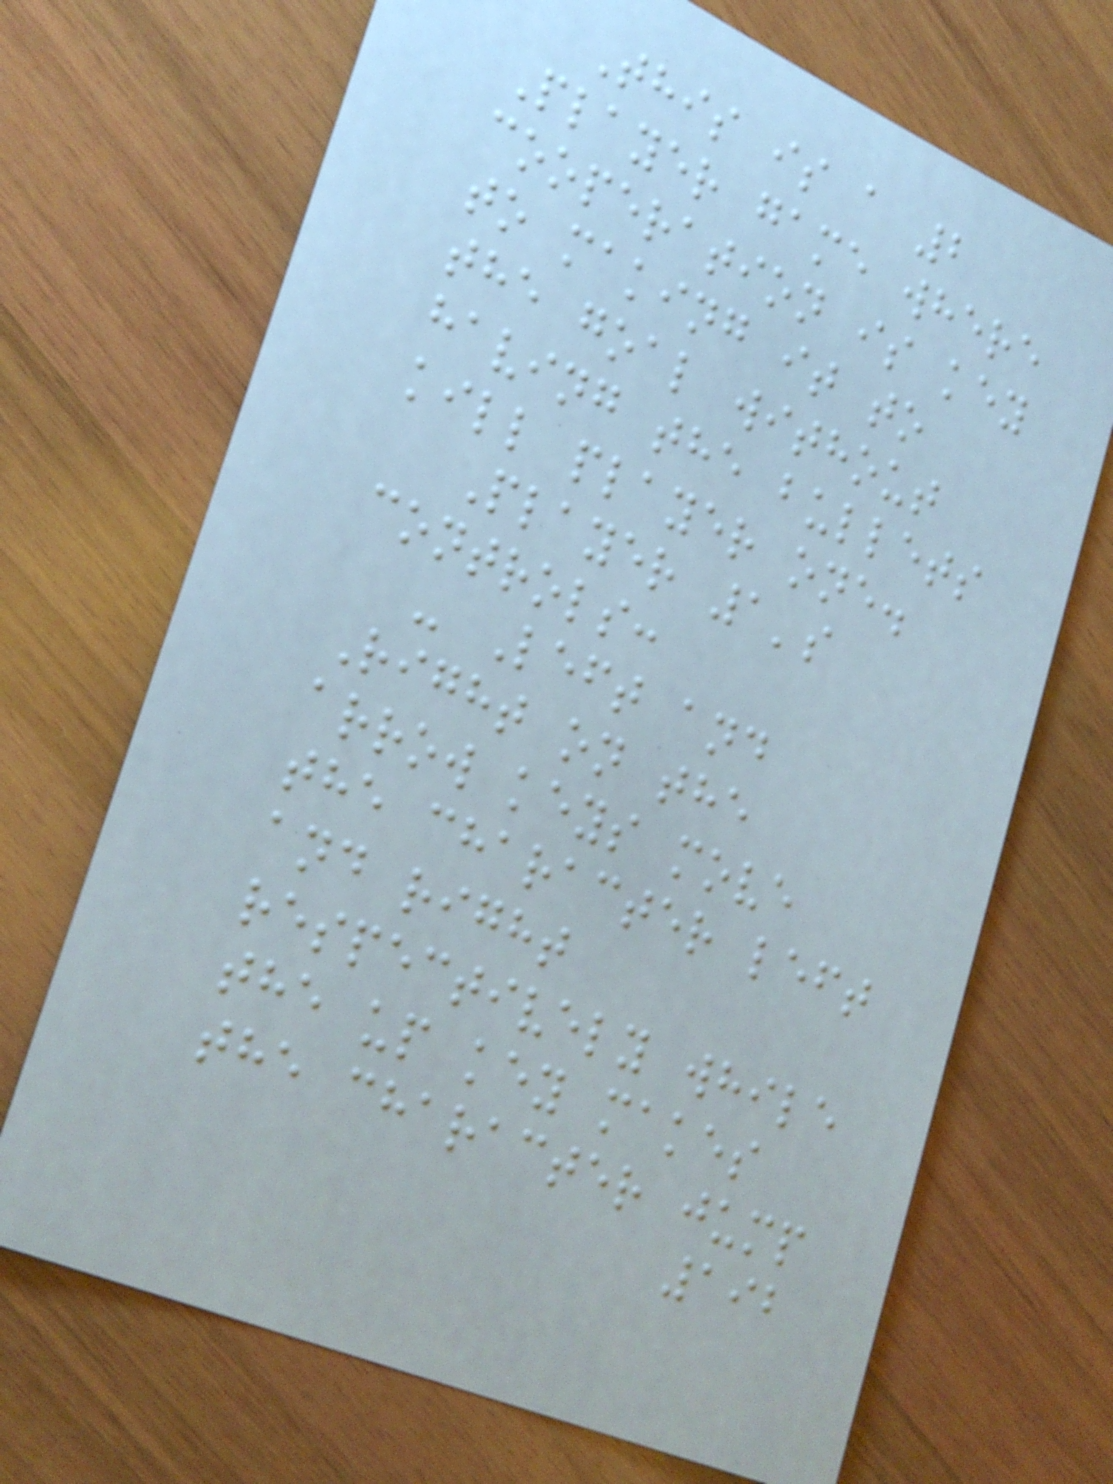This is a 2
Player game where
cooperation is key
to making it to
the goal without
having the bullets
kill player one.
Player 1's
controls:
- Left and
Right on the
arrow keys move
the character left
and right
respectively while
the up key makes
the character jump
192
